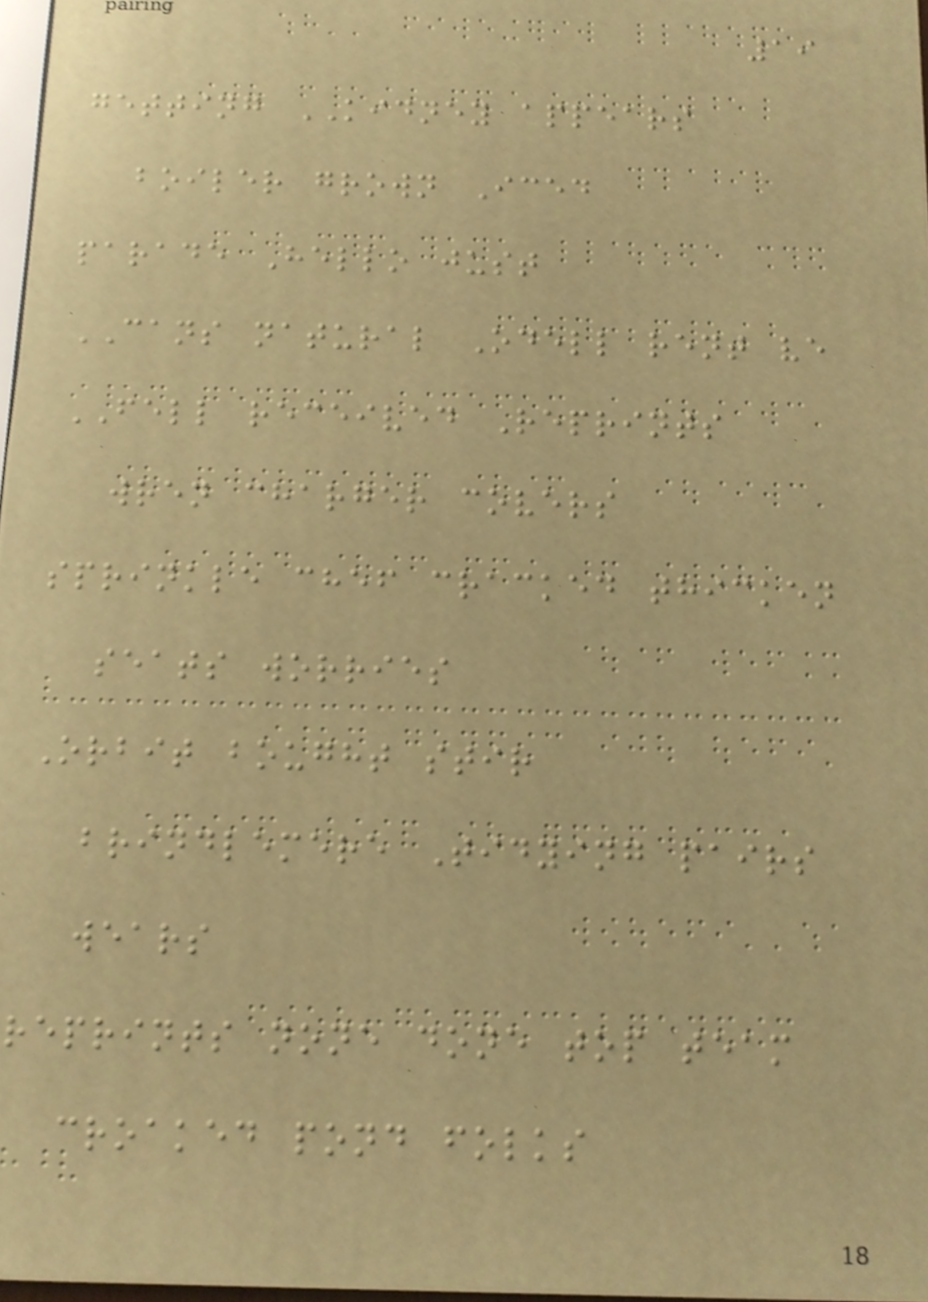19
getting KIDNEY appears
boiler grown Iced
parade Hello just
CANS natural Odell rent ve
FELL received Reprints
wren charger covers
sprinkle chef cracked thicken
seats worries
Orbit bought stir
brindlemere Tidying pairs
wears
reprints none done top team
croaked pond folks
